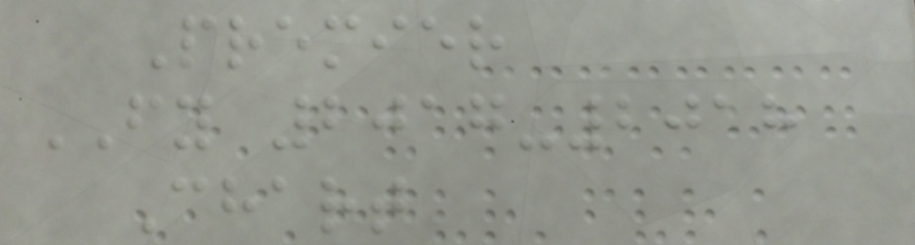Premier
FY 2017-2018
Chart
